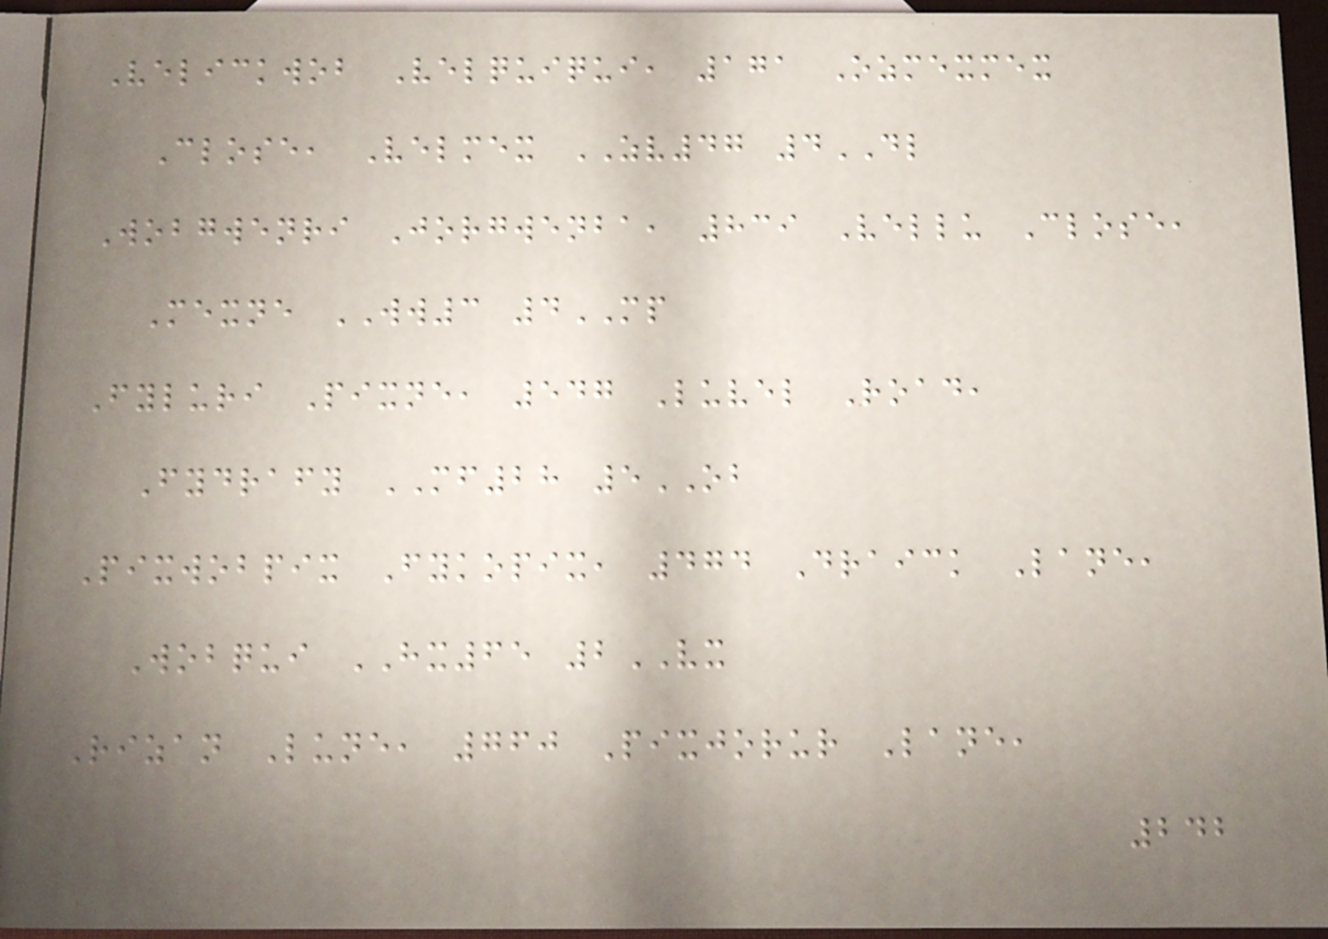Velickwob Velquiqui, 171 Ozmexmex
Close, Velmex ZV47 4DL
Wobgwenri Jorgwenba, 839 Vellu Close,
Mexne WW3 4MP
Fyluri Pixne, 547 Luvel Road,
Fydrafy MF28 5OB
Pixwobpix Fykopix, 474 Draick Lane,
Wobqui HX65 2VX
Rizan Lune, 760 Pixjorur Lane,
242
